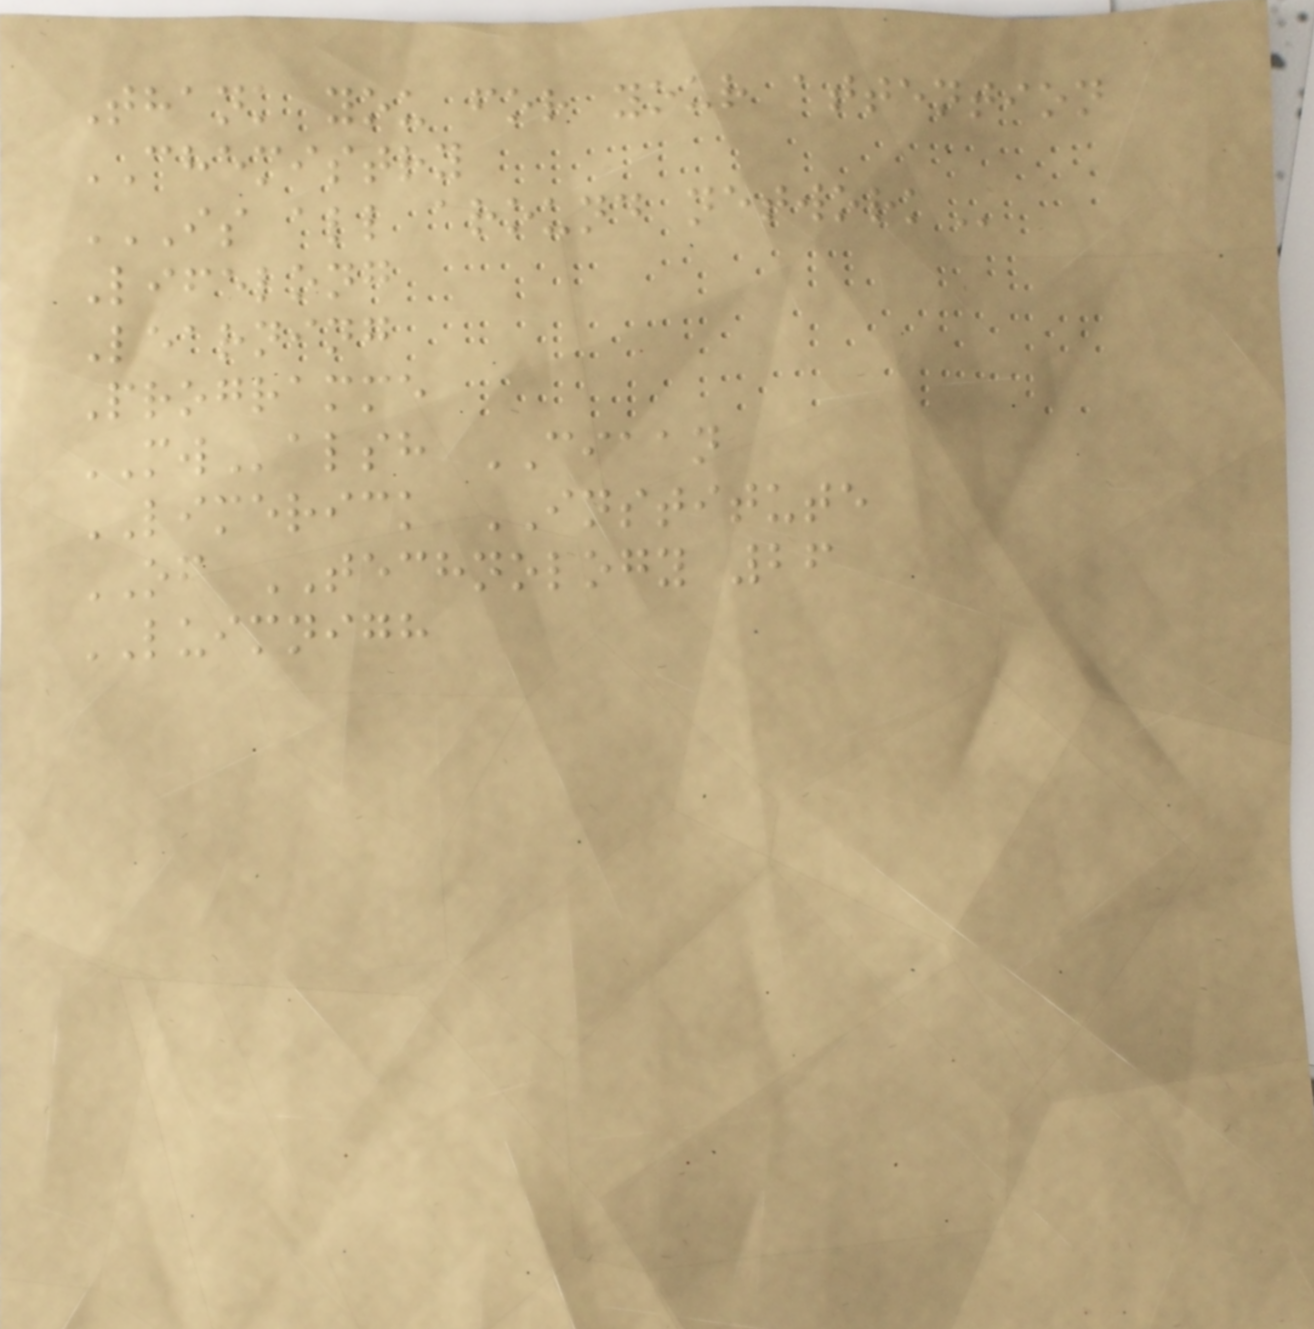Thank you for your attention
CHEMISTRY
IS ALL AROUND NETWORK
Lifelong
Learning
Programme
MWalsh CIAAN
LIMERICK INSTITUTE
OF TECHNOLOGY 26
LUIMNIGH
